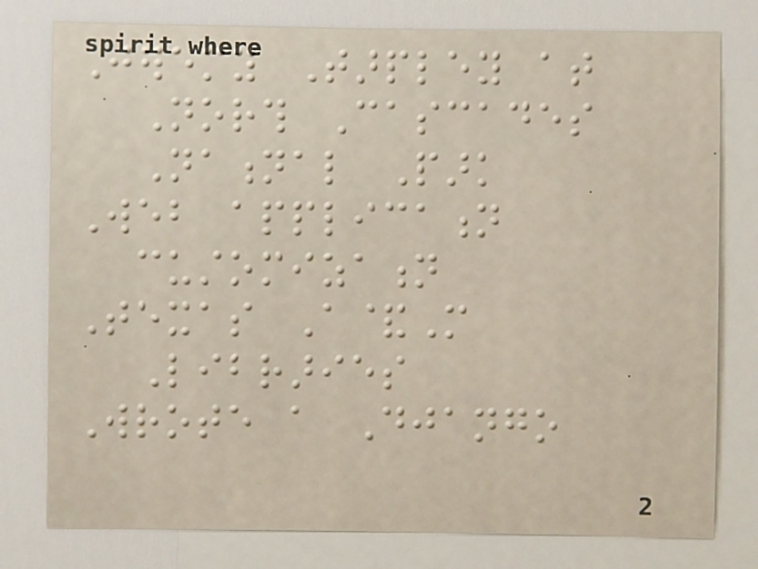Jeremy Tarpley at
North Cascades
National Park
Web application
customization
Texas A&M
Libraries
Wrote a Django
